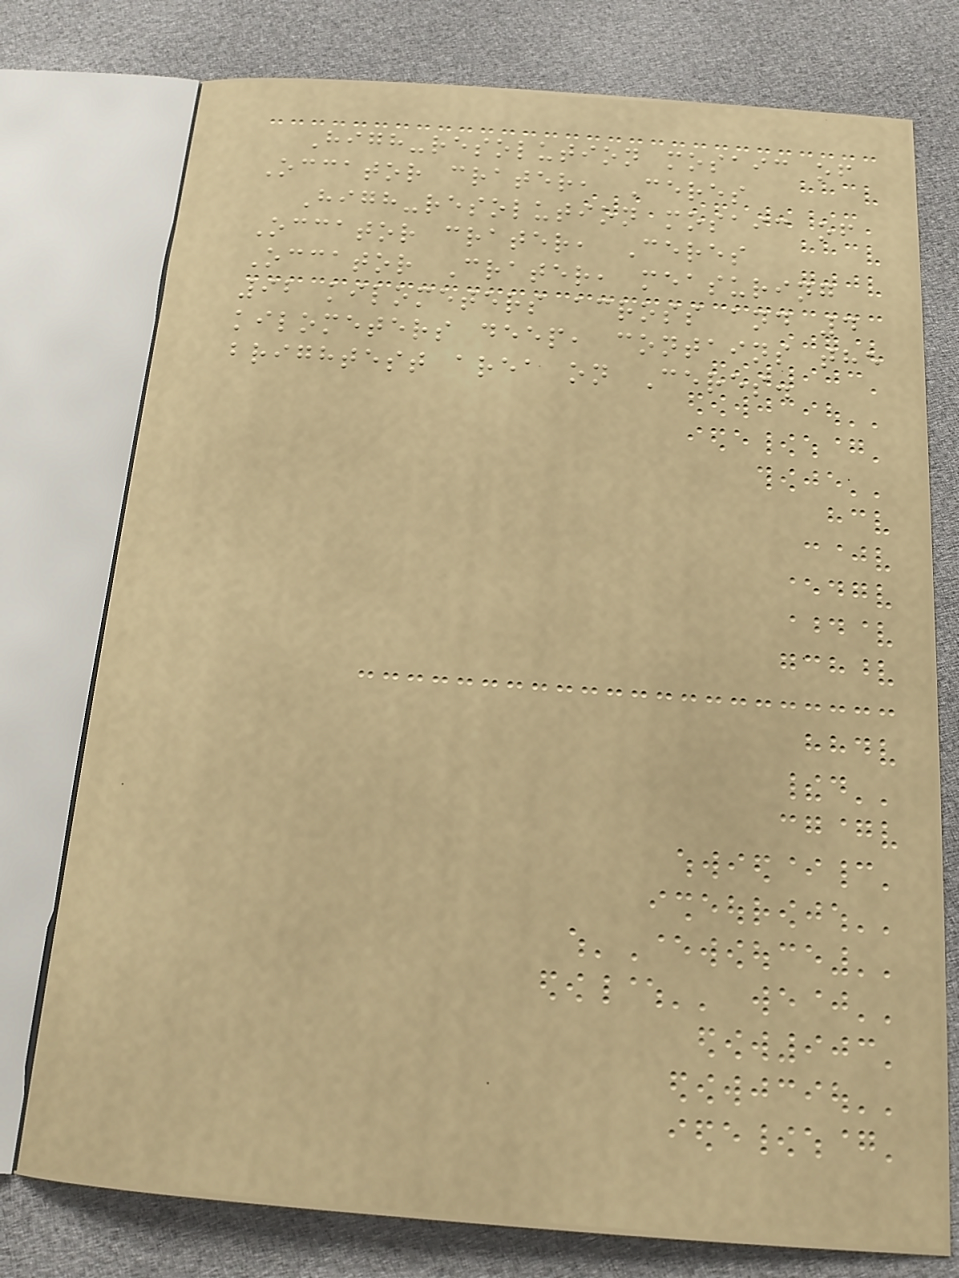High-resolution mosaic of
Occator crater, Ceres
High-resolution mosaic of
Occator crater, Ceres
Occator Crater, measuring
92 kilometers across and 4
kilometers deep, contains the
brightest area on Ceres.
